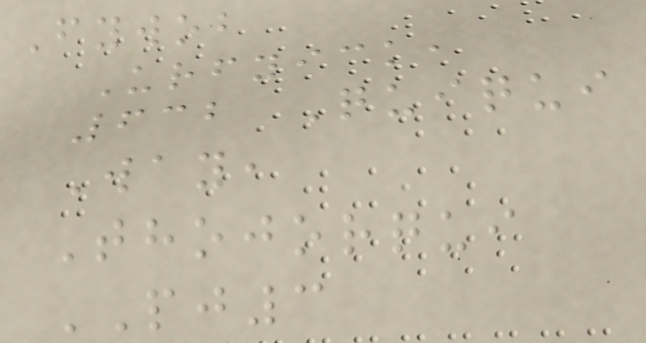Fywob
Urfyick,
632 Quiqui
Way,
Thojorqui
PJ3
